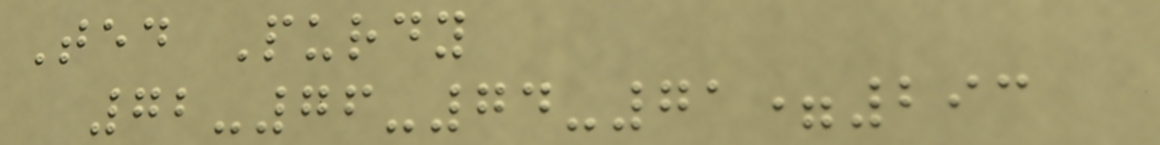Ted Purdy
72-76-74-71=293
